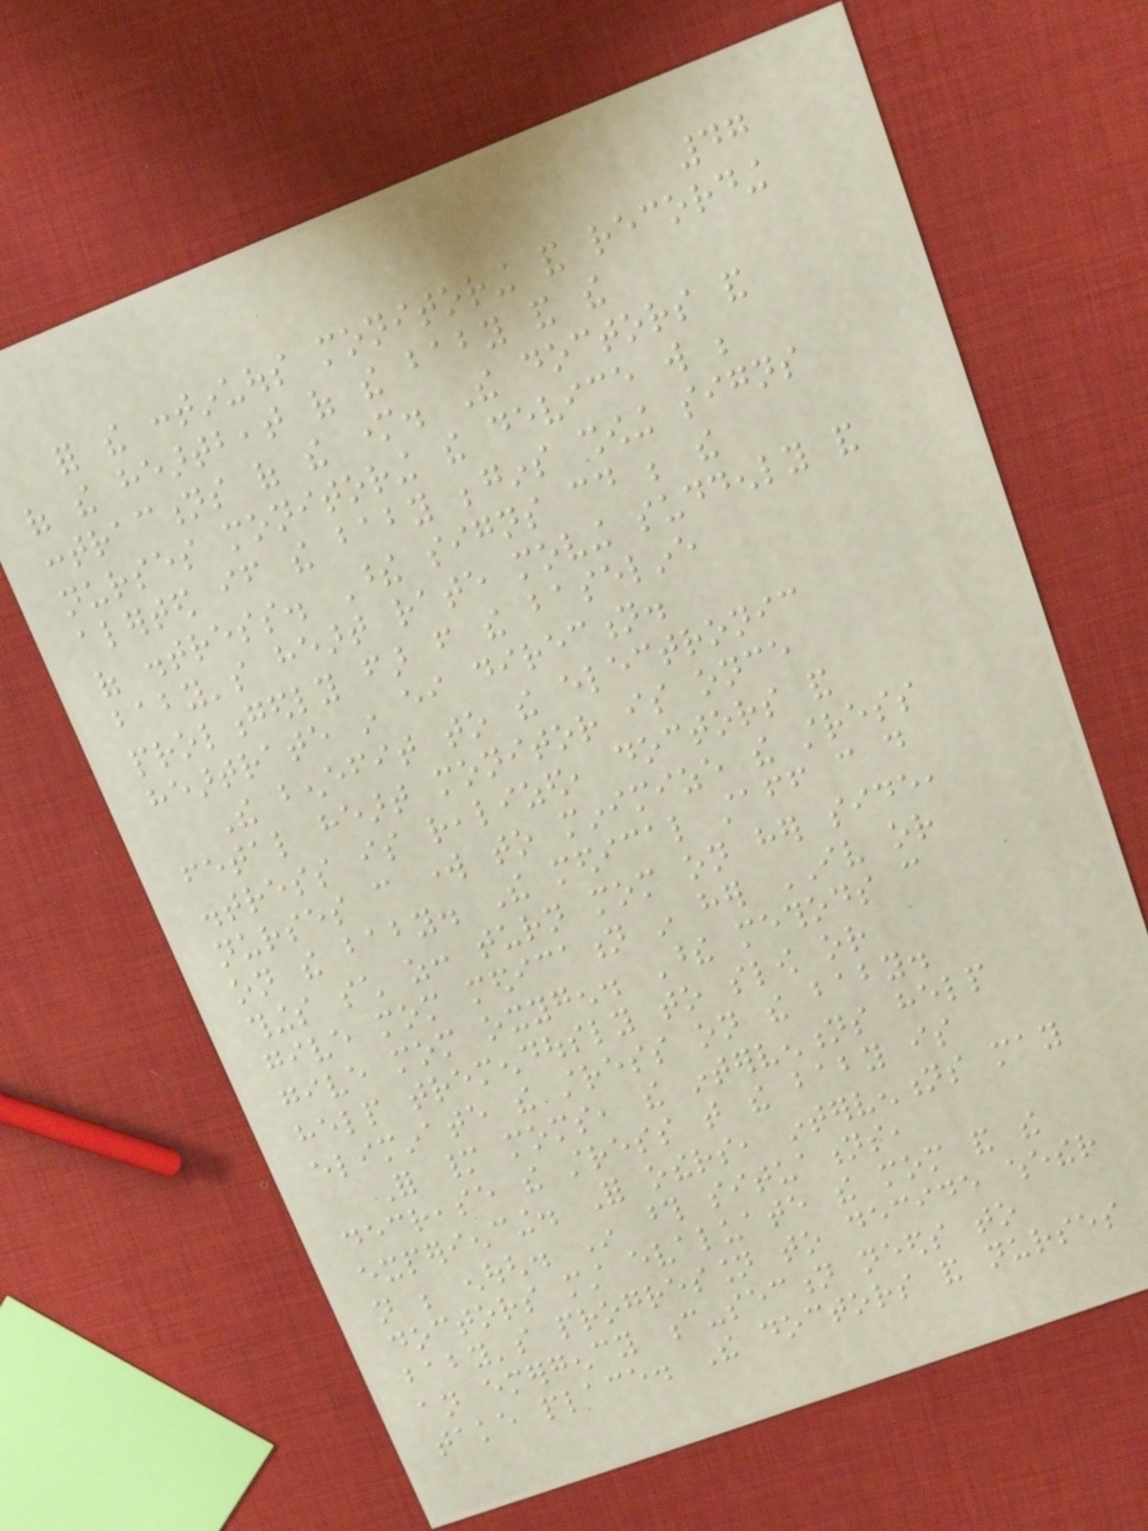47
for the continuous monitoring and recording
of the heartbeat of the baby and the
contractions of the mother. The doctors and
nurses monitoring the device will be
alerted if the baby begins showing signs
of distress. These signs could be the
baby's heart rate moving suddenly and
prolongedly far from the baseline
heartrate in either direction.
The benefit to the electronic
fetal heart monitor is once
distress is realized, doctors and
nurses can work to minimize the stress
on the baby. The medical staff can do
things such as: turn mom on her side,
give mom medication in her IV or
give mom oxygen. These methods can
help tremendously to slow or
eliminate the stress on the baby.
For many moms, the interventions help
decrease the stress that the baby is
experiencing. For others, interventions may
not be enough. In those situations,
doctors must evaluate the mom and the
baby's progression to decide whether
an emergency c-section needs to
take place. The doctors and nurses
